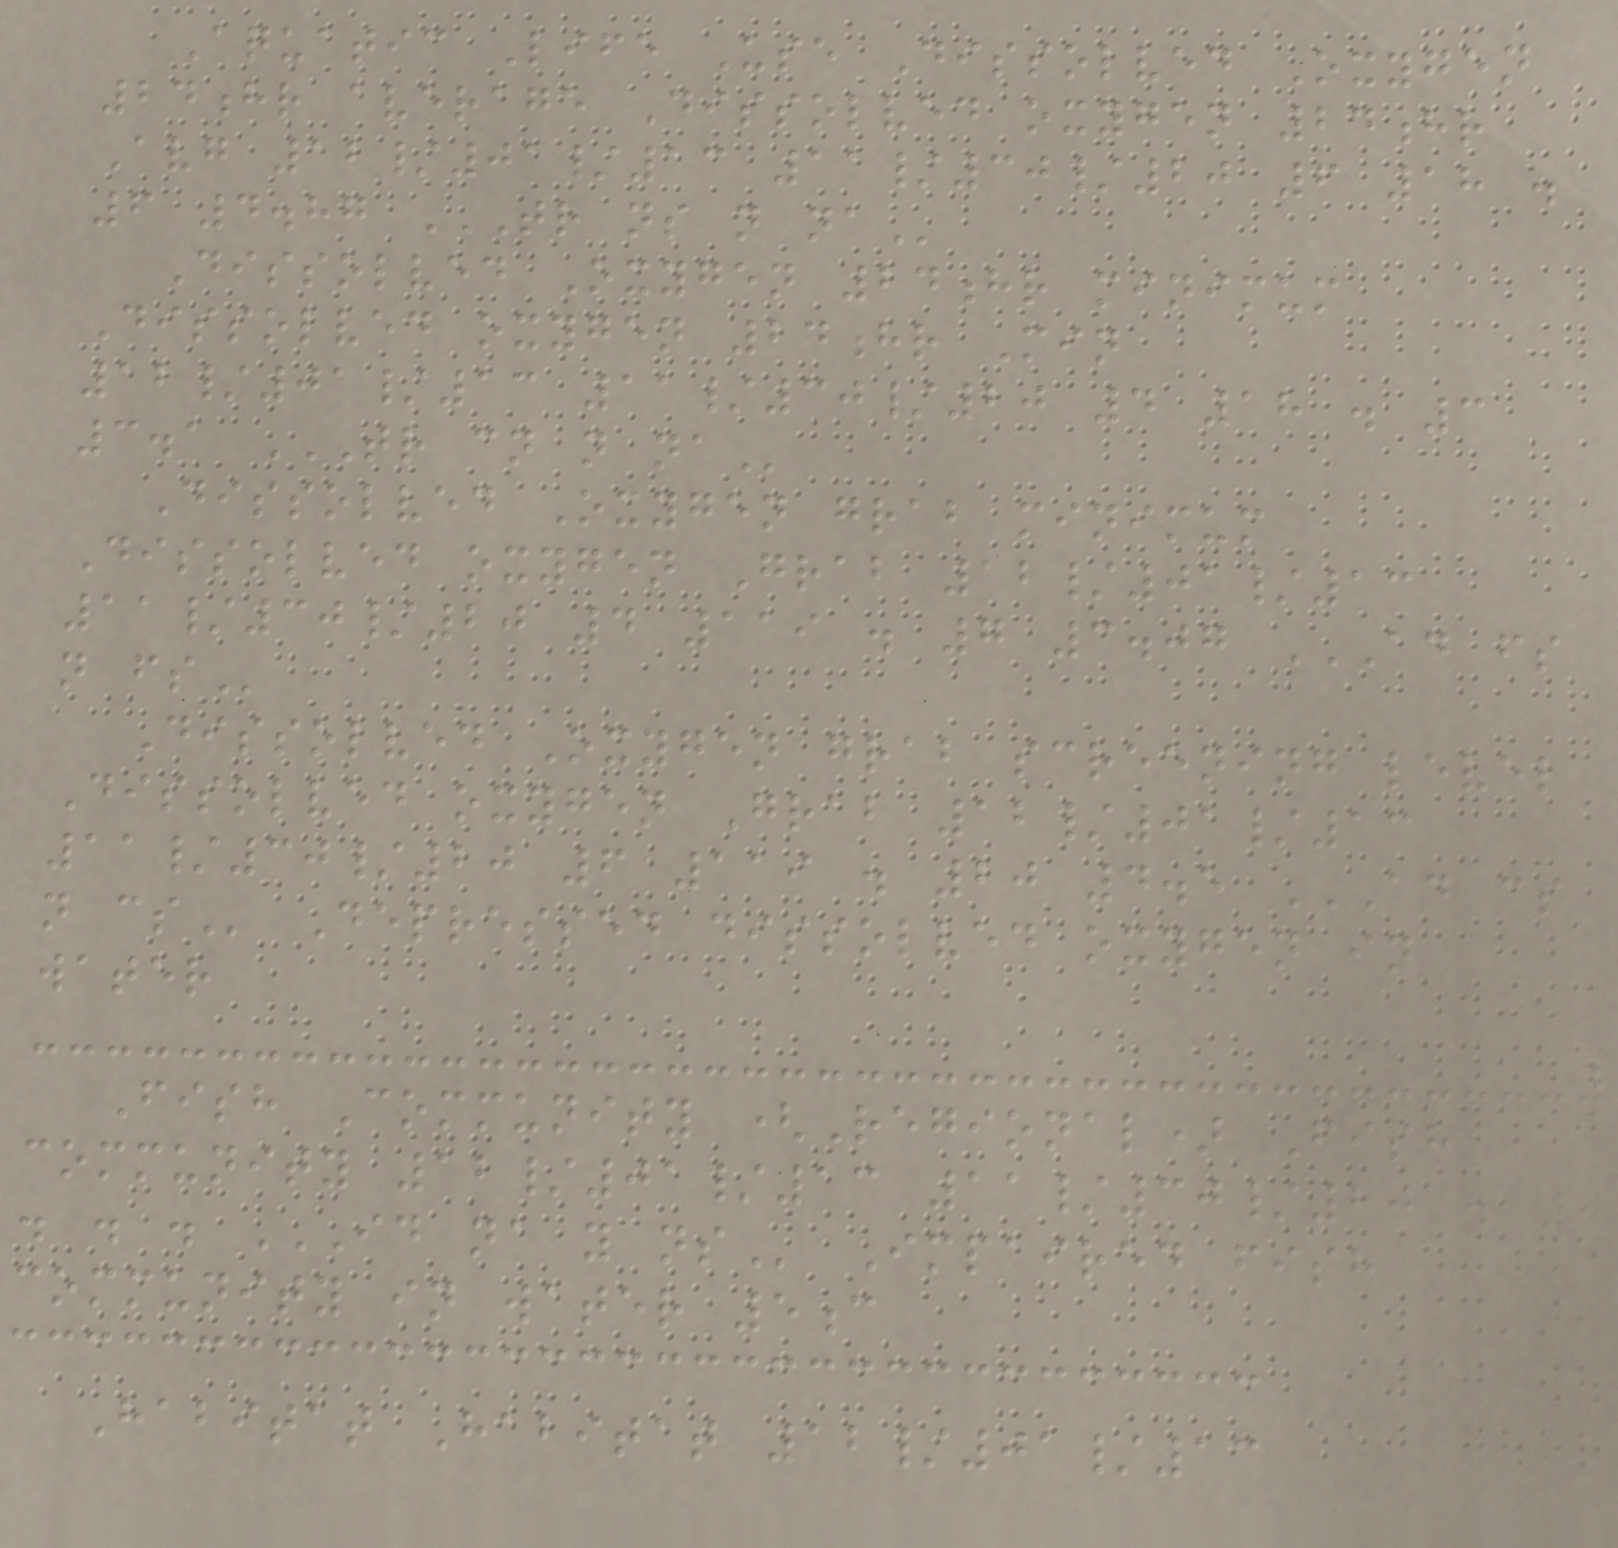Aquatic Life Use Dissolved Oxygen
24hr average Dissolved oxygen 24hr
Avg 12/01/13 11/30/20 6 18 .
6 4.87 TR NS N NA
Dissolved Oxygen 24hr minimum
Dissolved oxygen 24hr Min
12/01/13 11/30/20 4 18 . 3
3.1 TR CN N NA
Dissolved Oxygen grab minimum
Dissolved oxygen Grab 12/01/13
11/30/20 4 119 . 7 3.07 AD FS
N FS
Dissolved Oxygen grab screening level
Dissolved oxygen Grab 12/01/13
11/30/20 6 119 . 20 4.5 AD CS
N CS Depressed dissolved oxygen in
water
Fish Community (Regional) Fish
community 12/01/13 11/30/20 . 0
. . . ID NA Y NS Impaired fish
community in water 5c
Habitat Habitat 12/01/13
